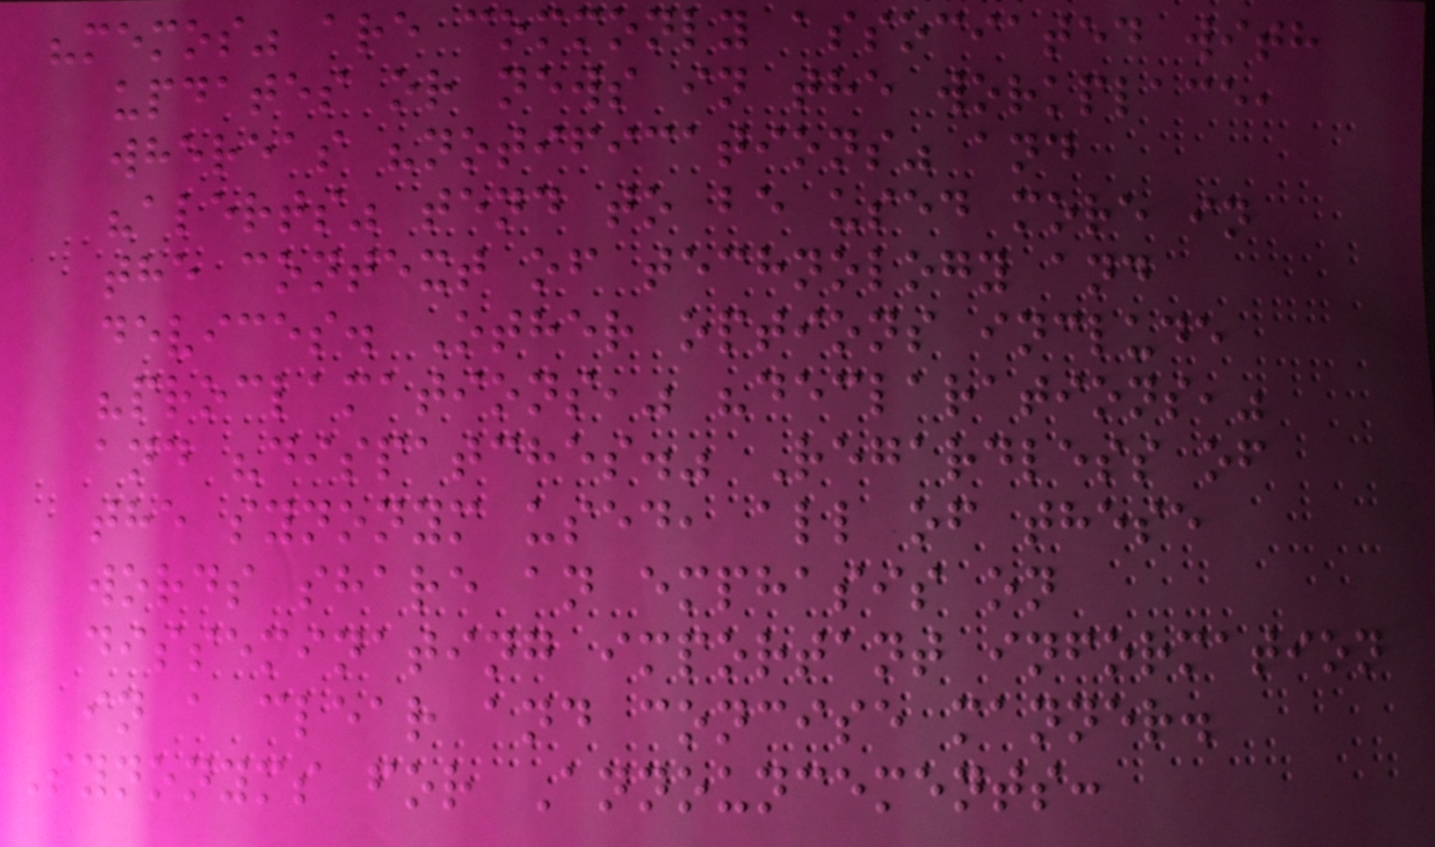"memos" are commonly associated with
updates or news in the workplace,
whereas "notifications" and
"alerts" tend to be used more in
the context of technology and
devices. Other options include
"proclamations," "declarations,"
and "dispatches." Regardless of
the synonym used, all of these
words share an emphasis on
disseminating important information
in a clear and concise manner.
Synonyms for Announcements:
